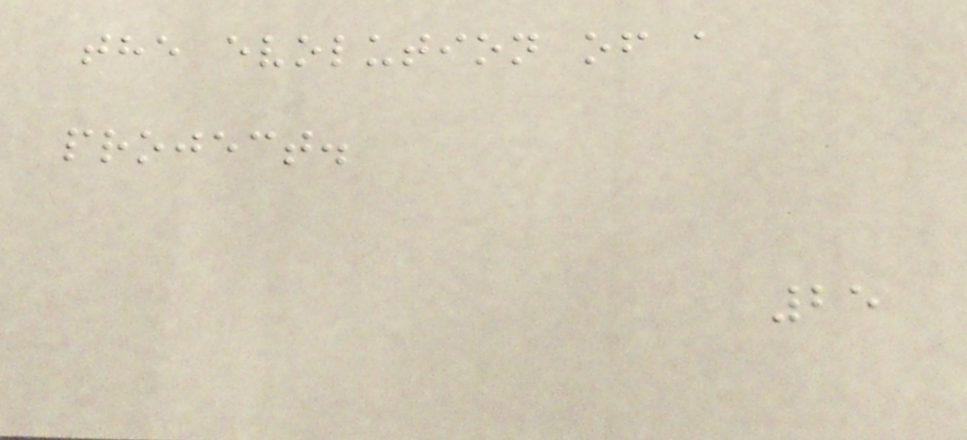the evolution of a
project.
25
